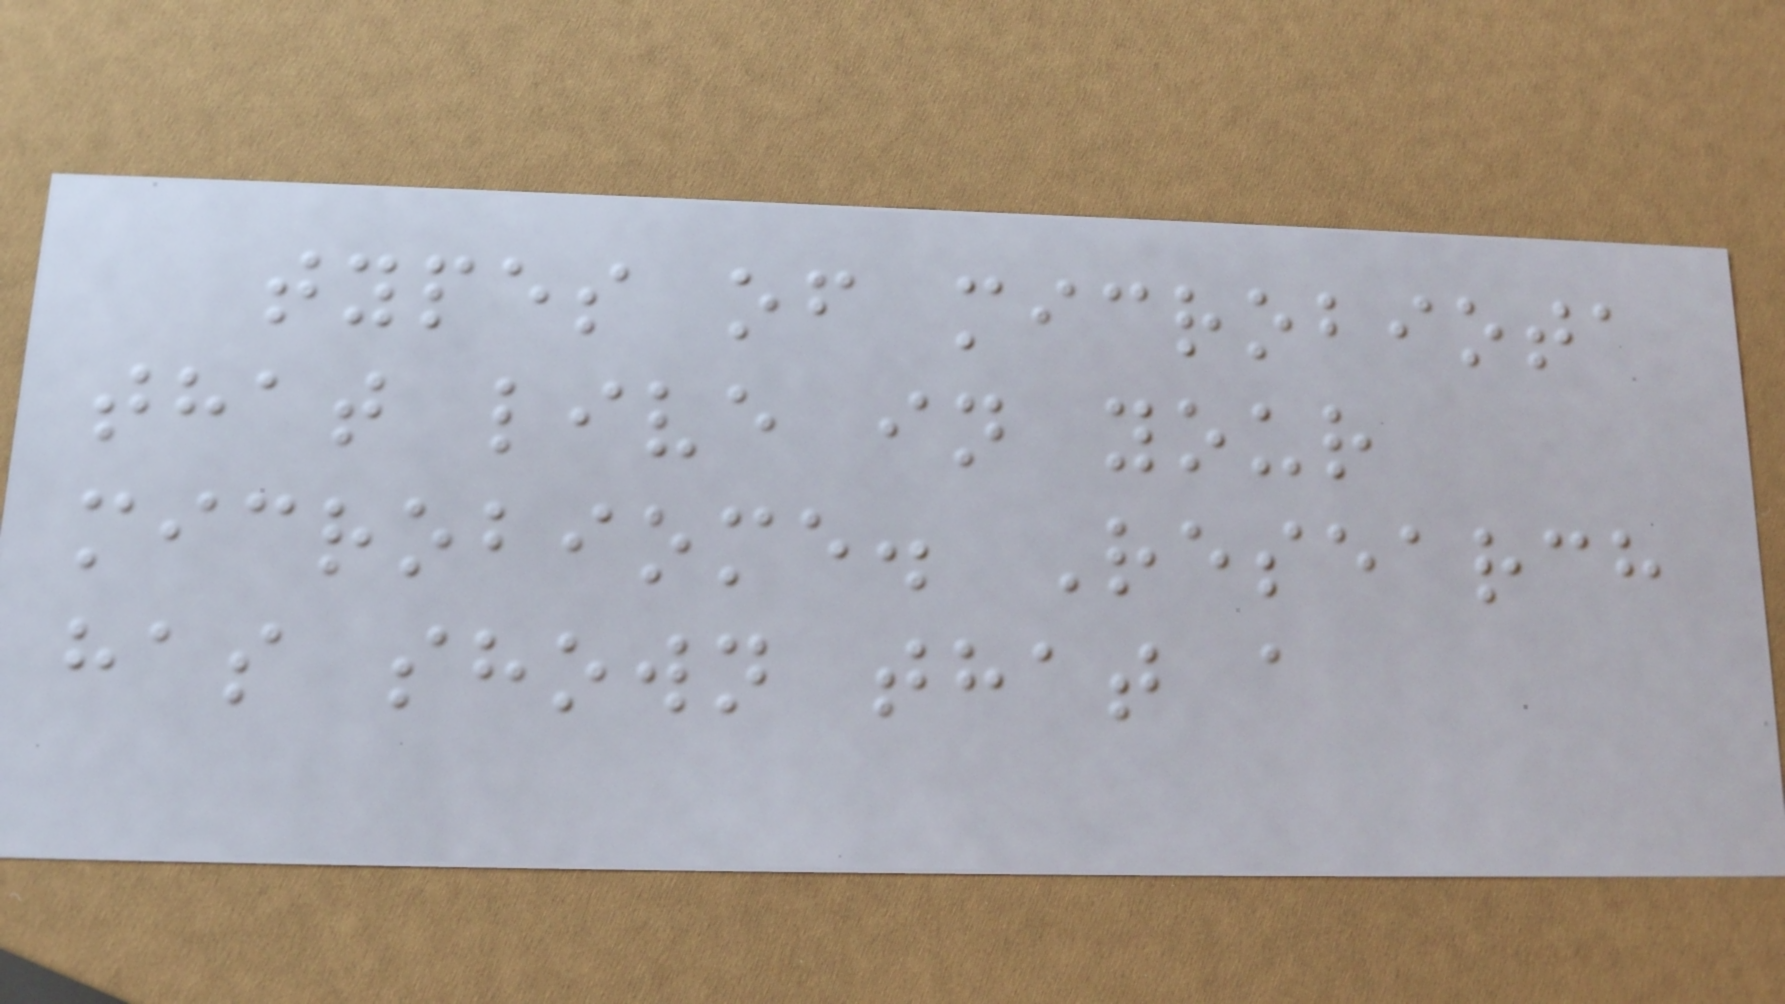types of microbiota
that live in your
microbiome. Research
has shown that a
